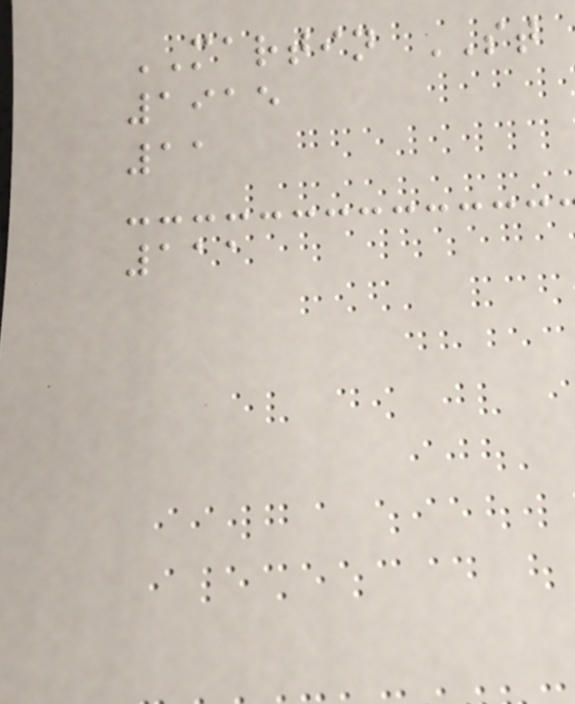MARTIN ST
1915
11
111
